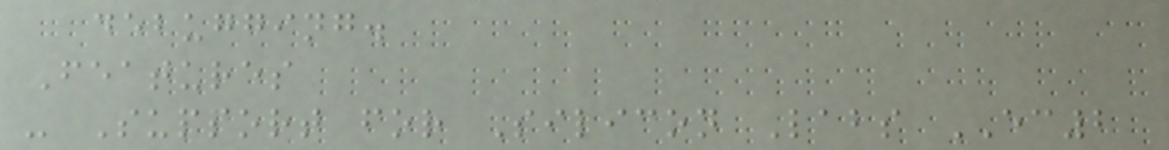debugging.
Features
- Support for Silicon Labs EC2
